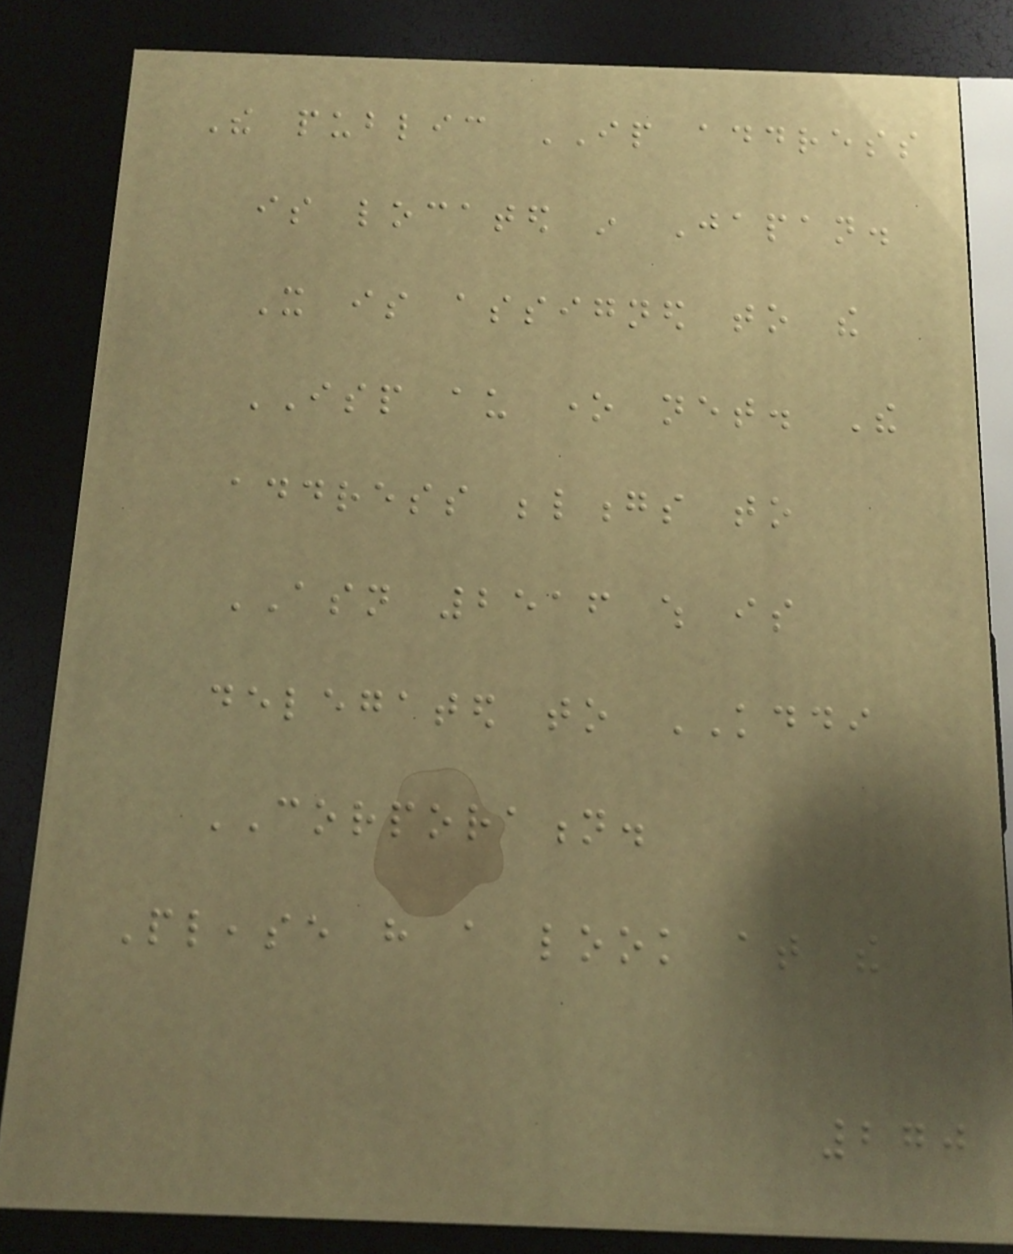The public IP address
is located in Japan.
It is assigned to the
ISP au one net. The
address belongs to
ASN 2516 which is
delegated to KDDI
CORPORATION.
Please have a look at the
270
